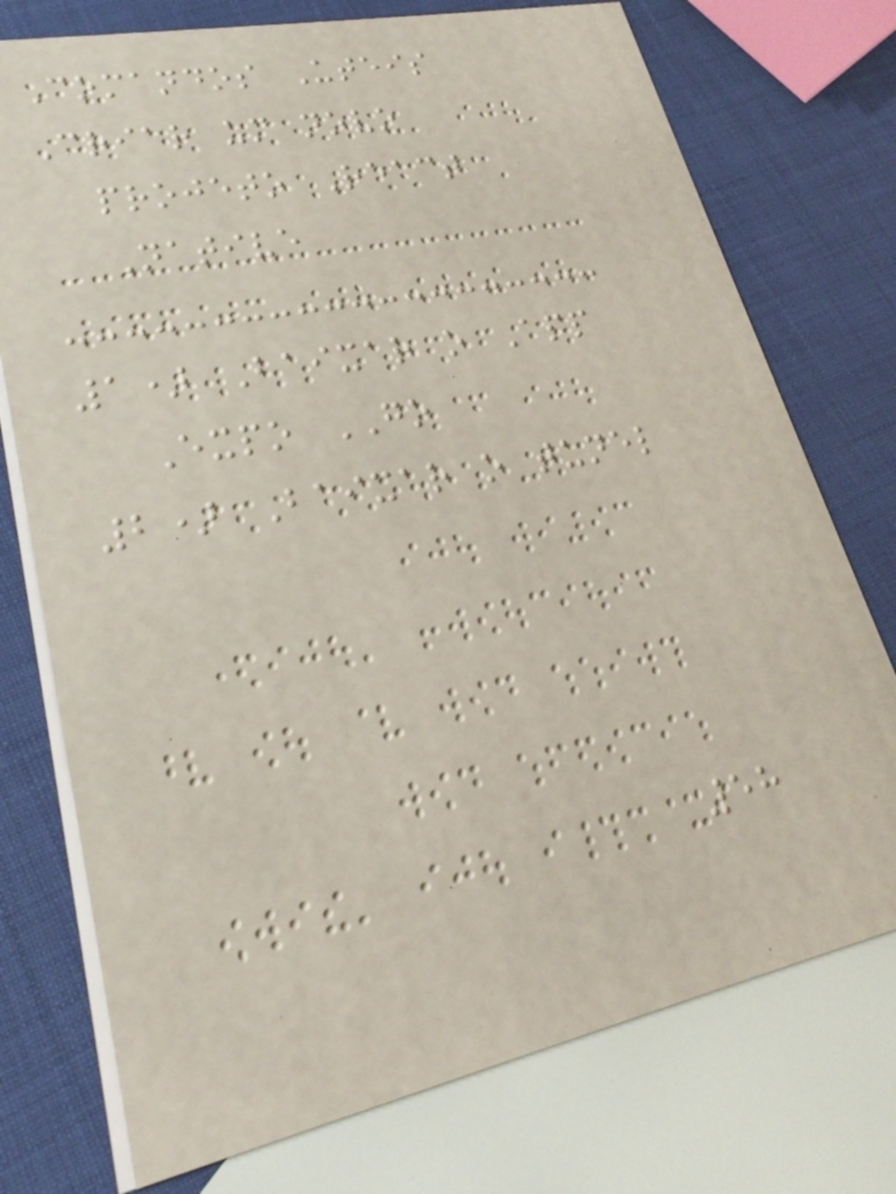Comandos Uteis
Criar um novo
projeto React
Native
1) Baixar o App
Expo GO
2) Baixar o tunel
58
